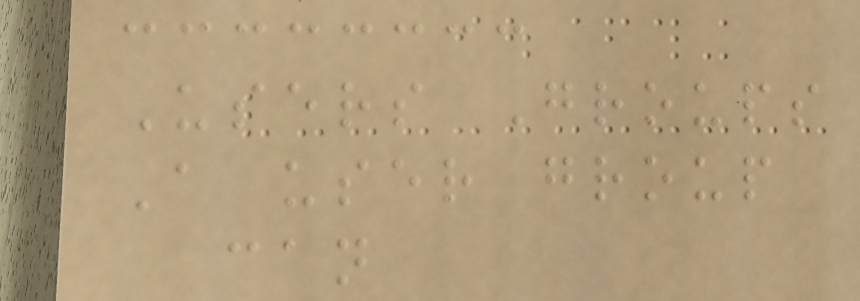Users Groups
A user group
can
